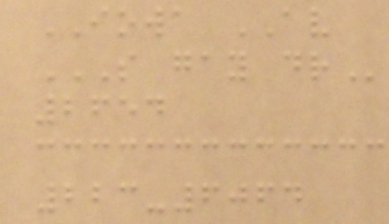IOWA AV
S GAY DR
2654
223-6064
